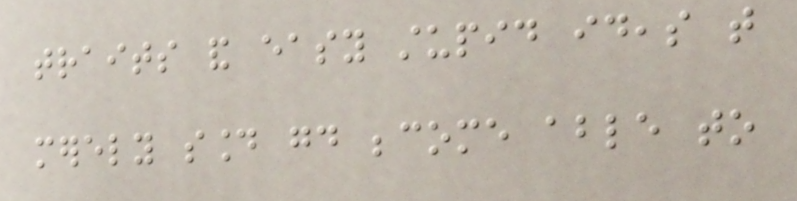traits and easy stupid ideas that
merely sound good become able to
